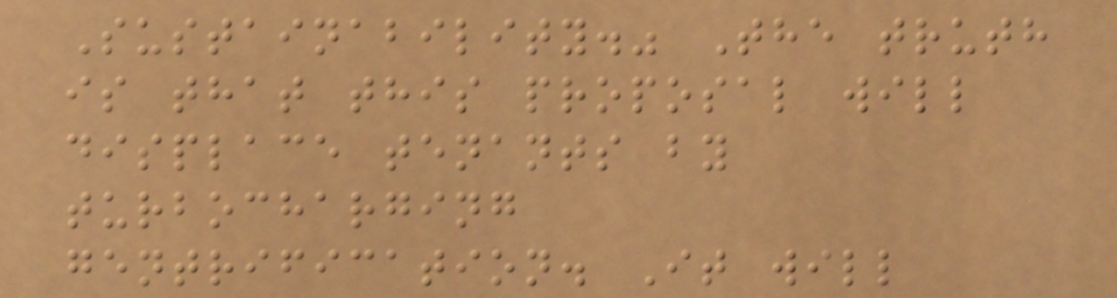Sustainability." The truth
is that this proposal will
displace tenants by
turbocharging
gentrification. It will
